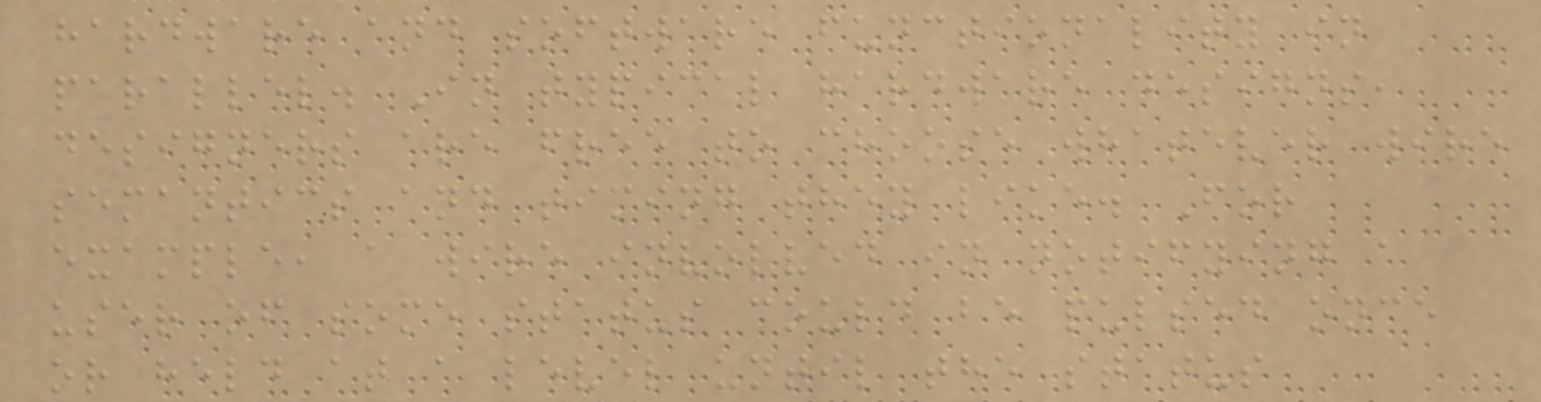hardware and software functionality in
parallel. In typical hardware designs,
designers are free to choose whatever wire
semantics and timing they like. For
example, a wire involved in notifying a
user of some status could be pulsed once
or held at a level until the status
